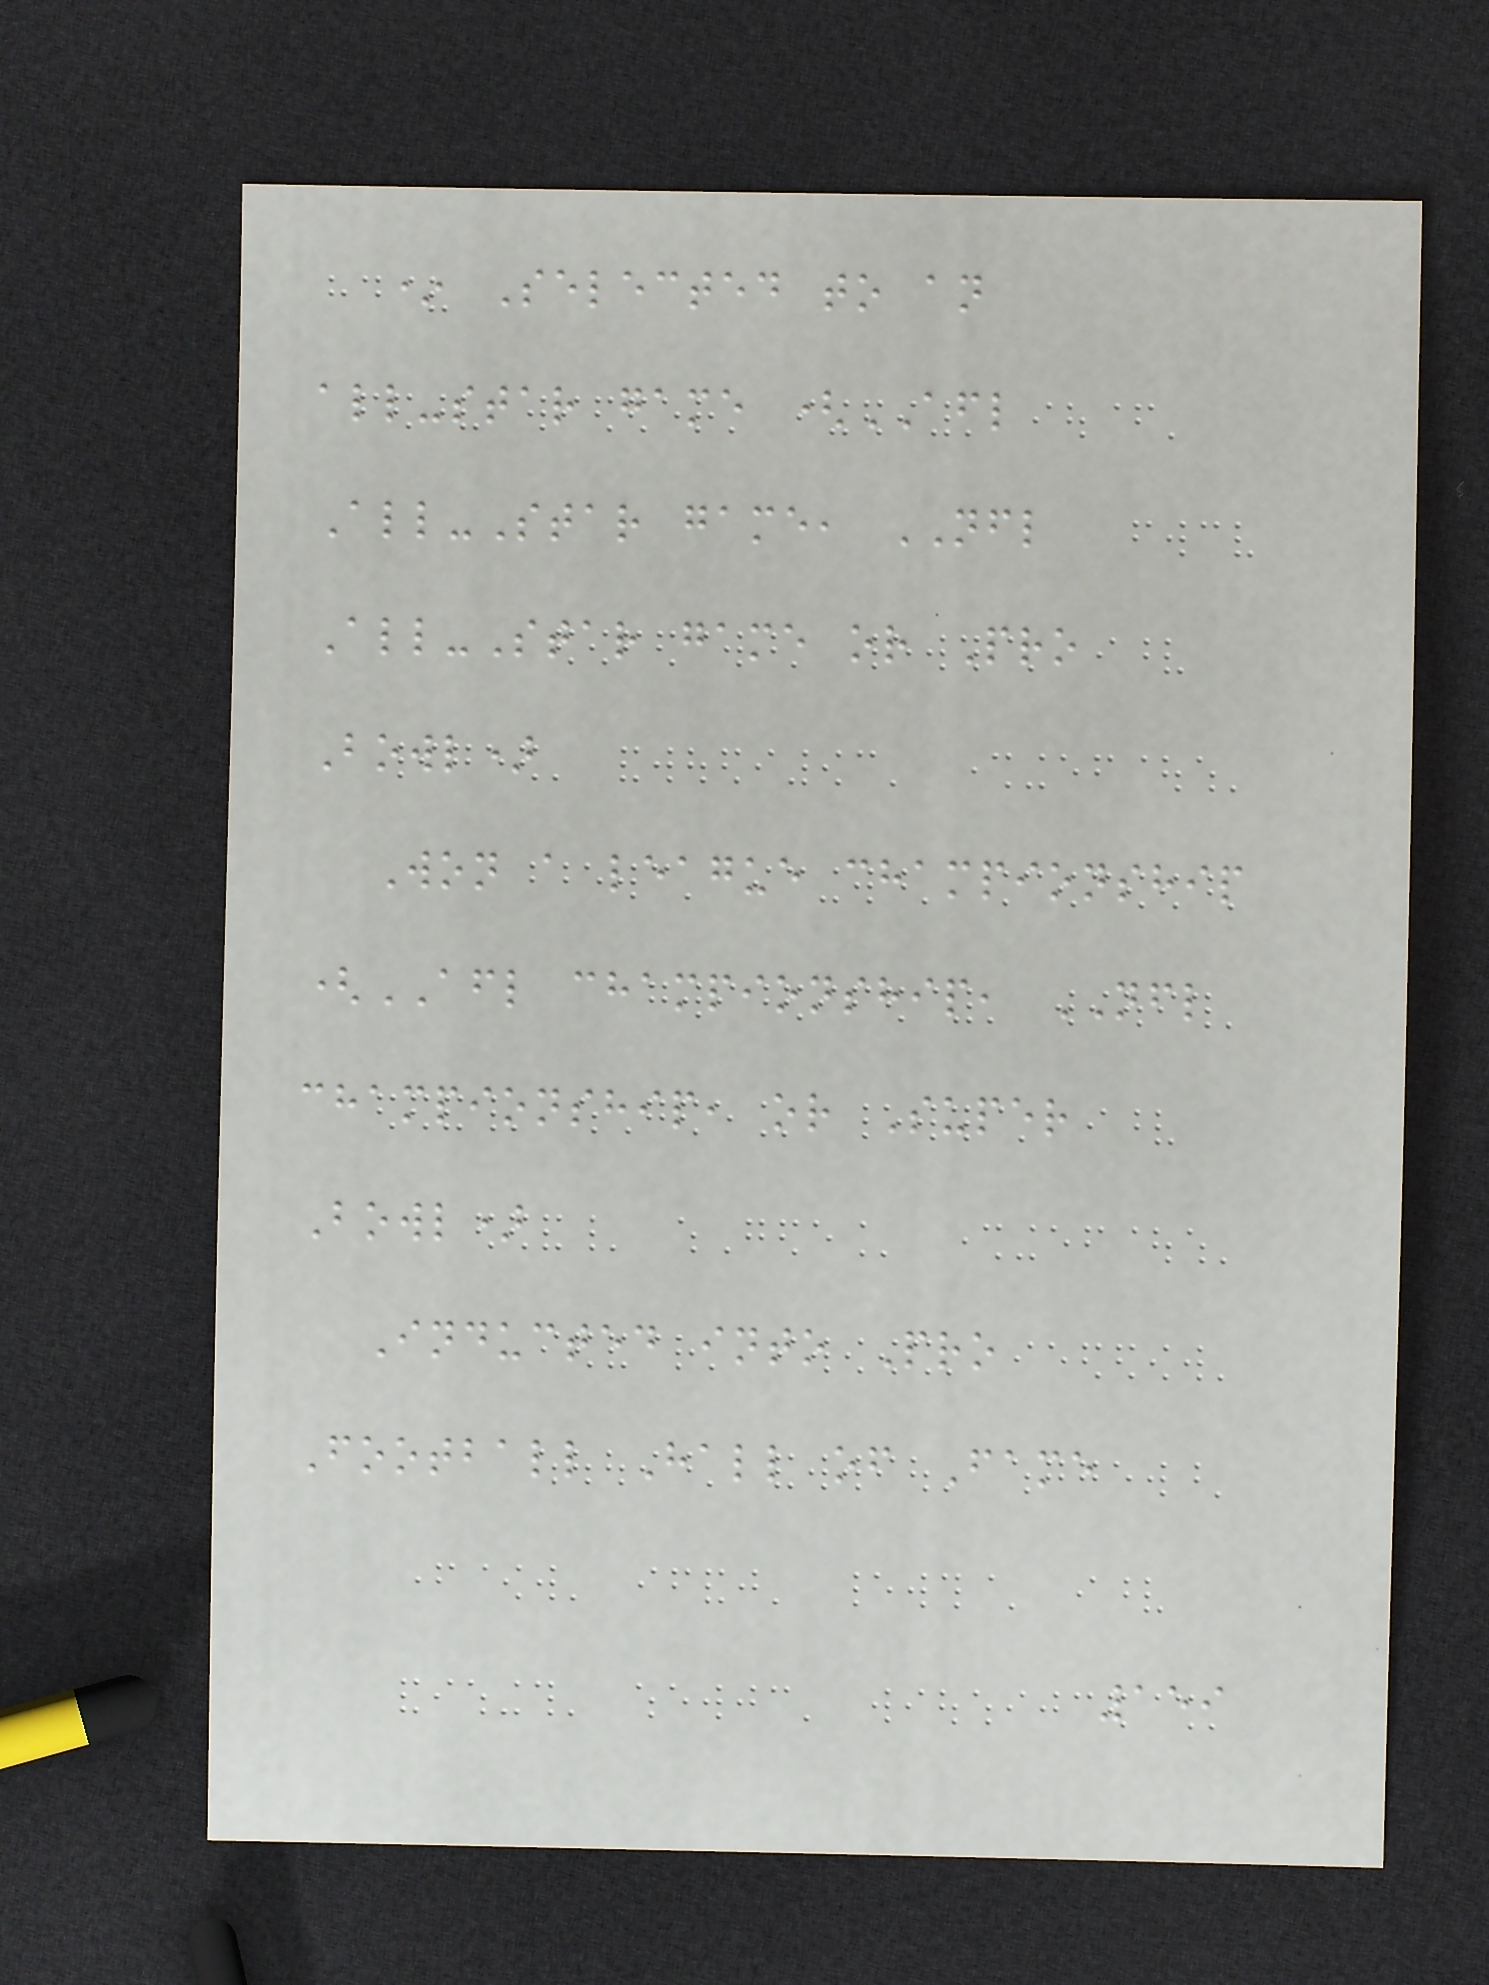* Selected to an
all-star game (AFL
All-Star game, NFL
All-Star game or Pro
Bowl)
Won a league championship
(AFL championship, NFL
championship, or Super
Bowl)
Inducted into Pro
Football Hall of Fame
159
